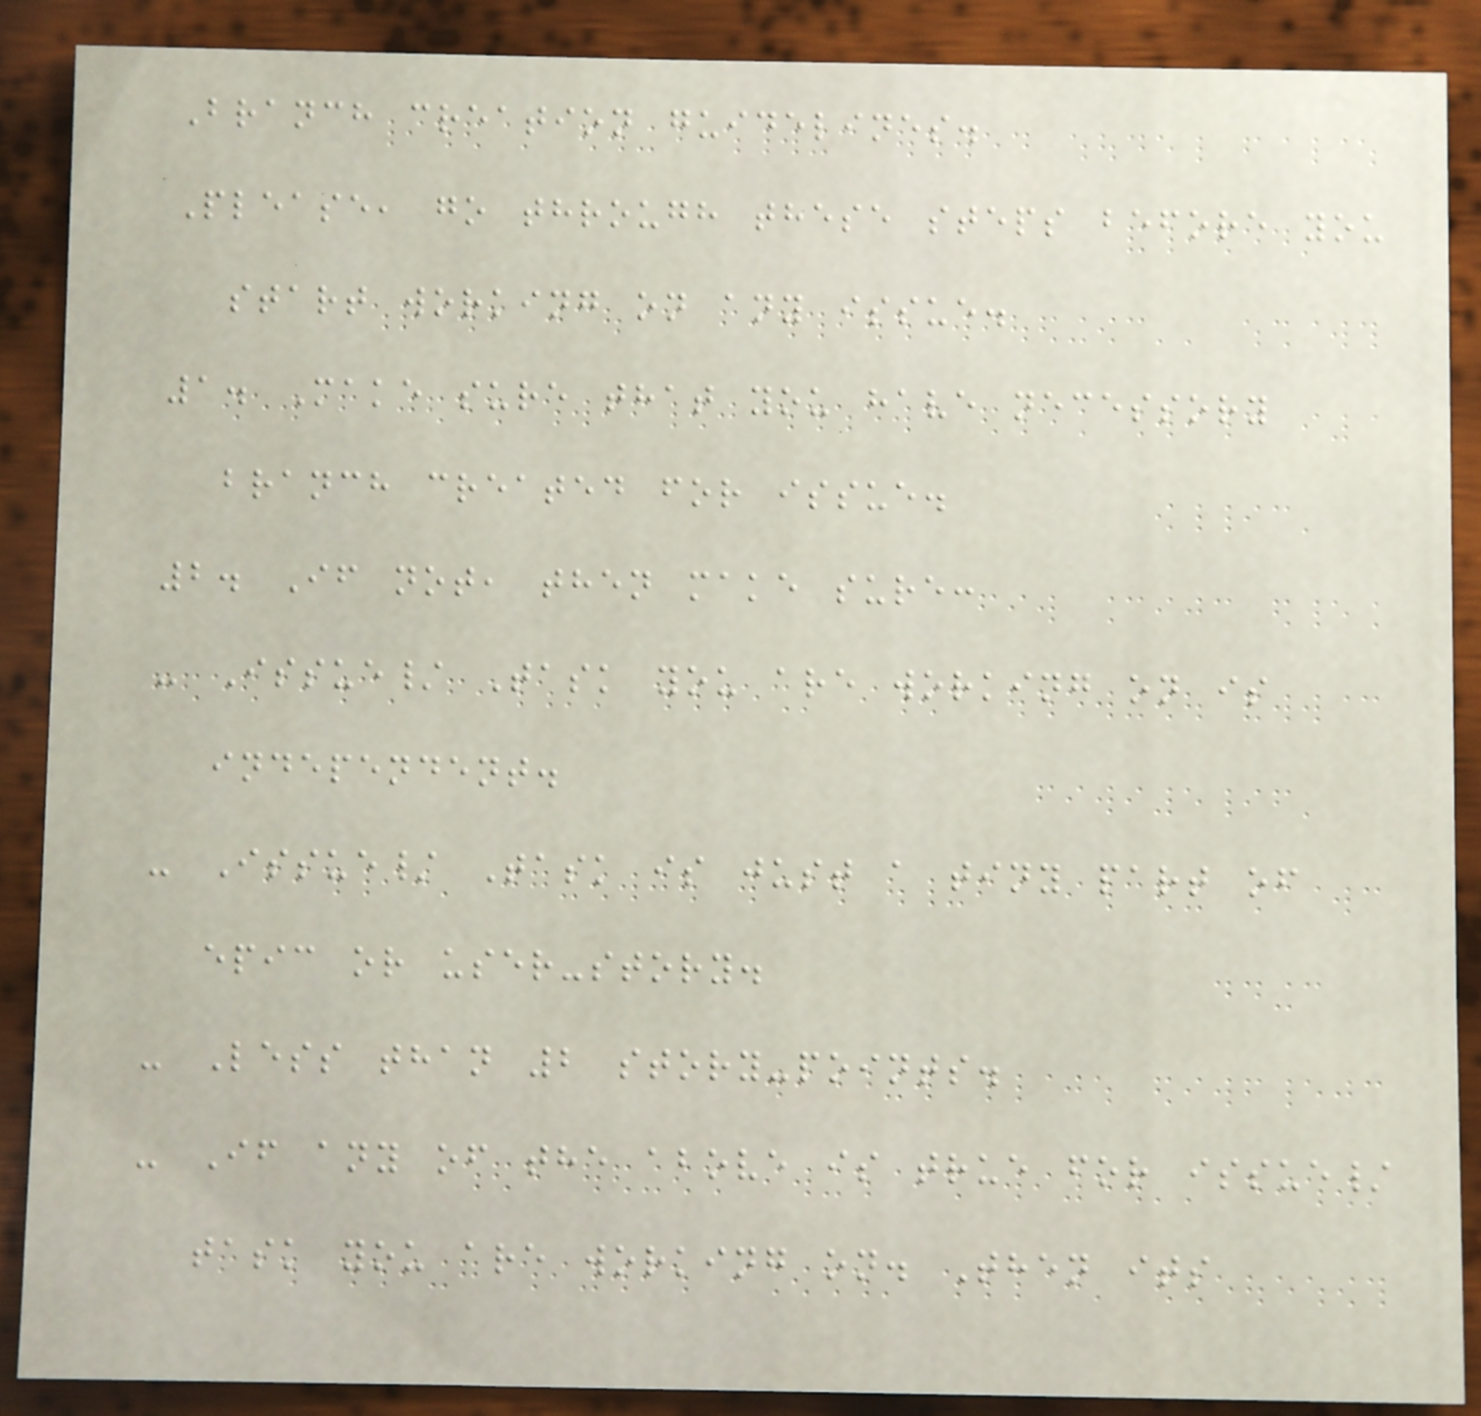Branch creation guidelines.
Please, go through these steps before you
start working on any issue.
1. Make sure that you have necessory
branch created for issue.
2. If not, then make sure:
- Issue/ Task you are working on is
independent.
- Issue/ Task is just a tiny part of
epic or user-story.
- Less than 2 story-points.
- If any of the above is true for issue/
task you are working on. Then its
